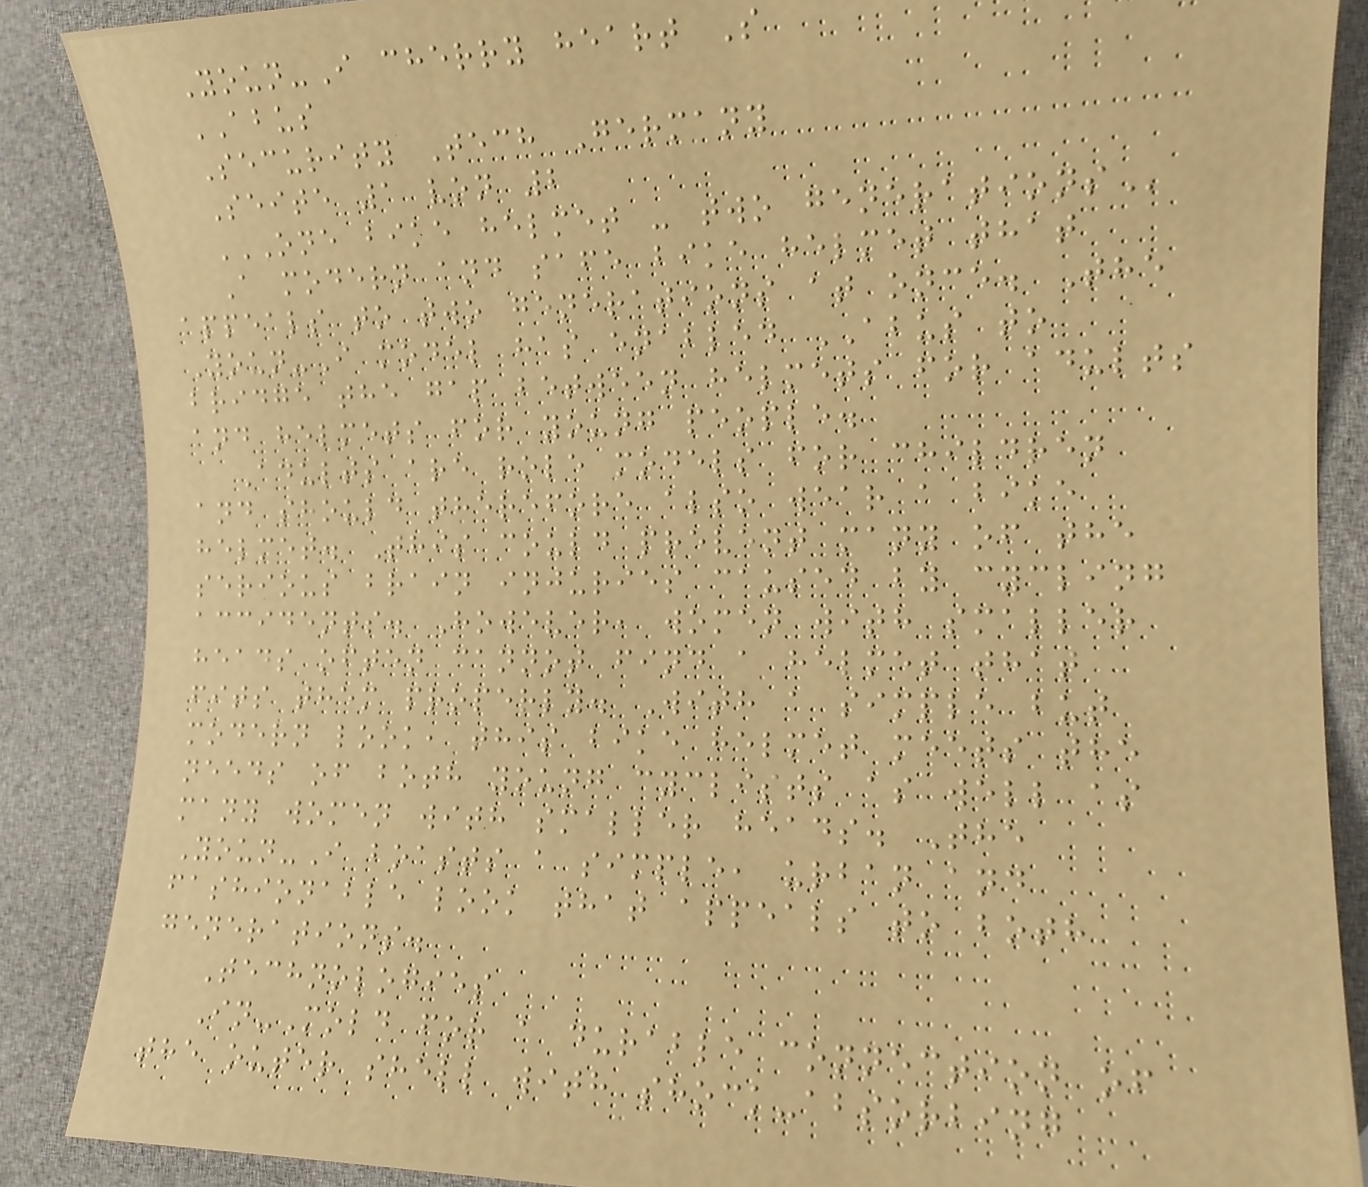Youn-I cherry heart S
ABUS
Security Tech Germany
Seite 1 von 2
ONE BIKE HELMET - TWO GENERATIONS
A modern and safe bike helmet that
appeals to two generations at once. The
Youn-I model has enabled ABUS to
bridge the gap between helmets for adults
and helmets for young people.
Adults are role models for children
and should therefore also wear a bike
helmet. This could prevent many of the
serious brain injuries caused by cycling
accidents. However, women with smaller
heads often cannot find a helmet that
fits them properly. With a simple but
modern look, this bike helmet meets the
needs of both young cyclists as well as
many women with smaller heads. The
Youn-I boasts a simple, urban and
fashionable look that appeals to both
generations.
Technologies
In-Mold for a durable connection of
the outer shell with shock-absorbing
